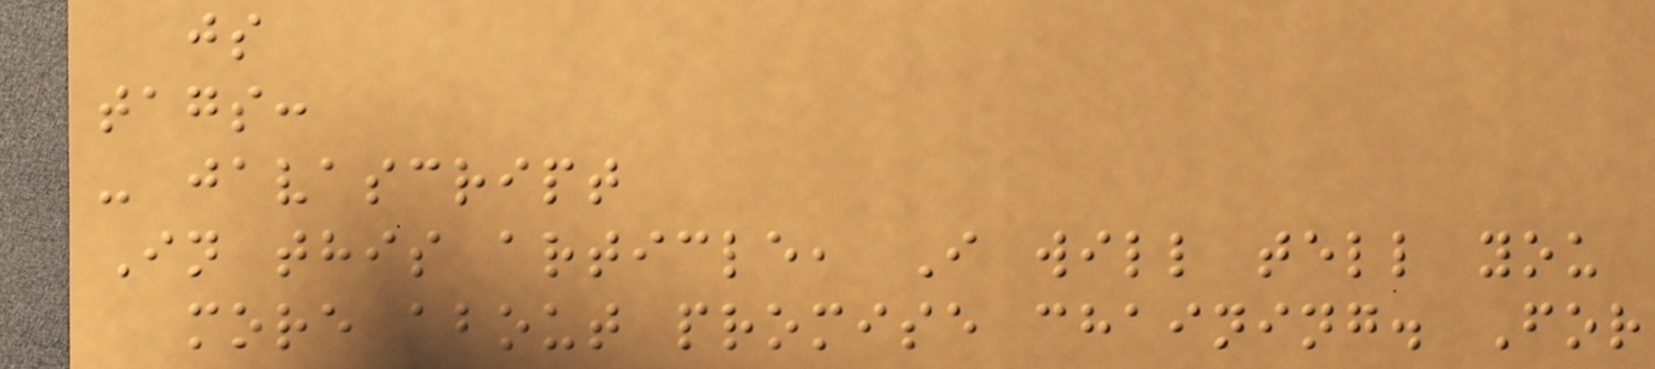js
tags:
- javascript
In this article, I will tell you
more about promise chaining. For
